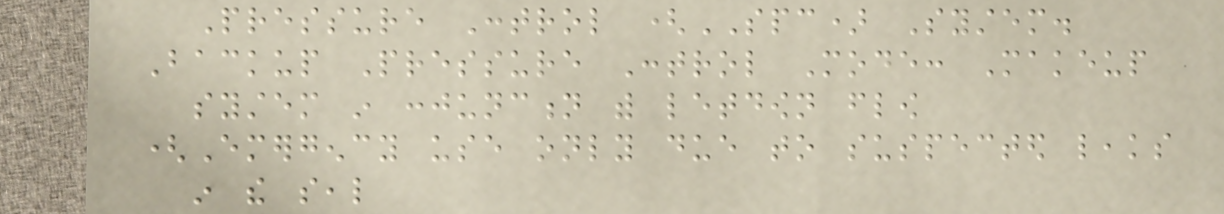Pressure Control (SPC) System.
Backup Pressure Control Mode: Makeup
system in conjunction with letdown flow
(Emergency use only due to suspected leaks
in the seal
